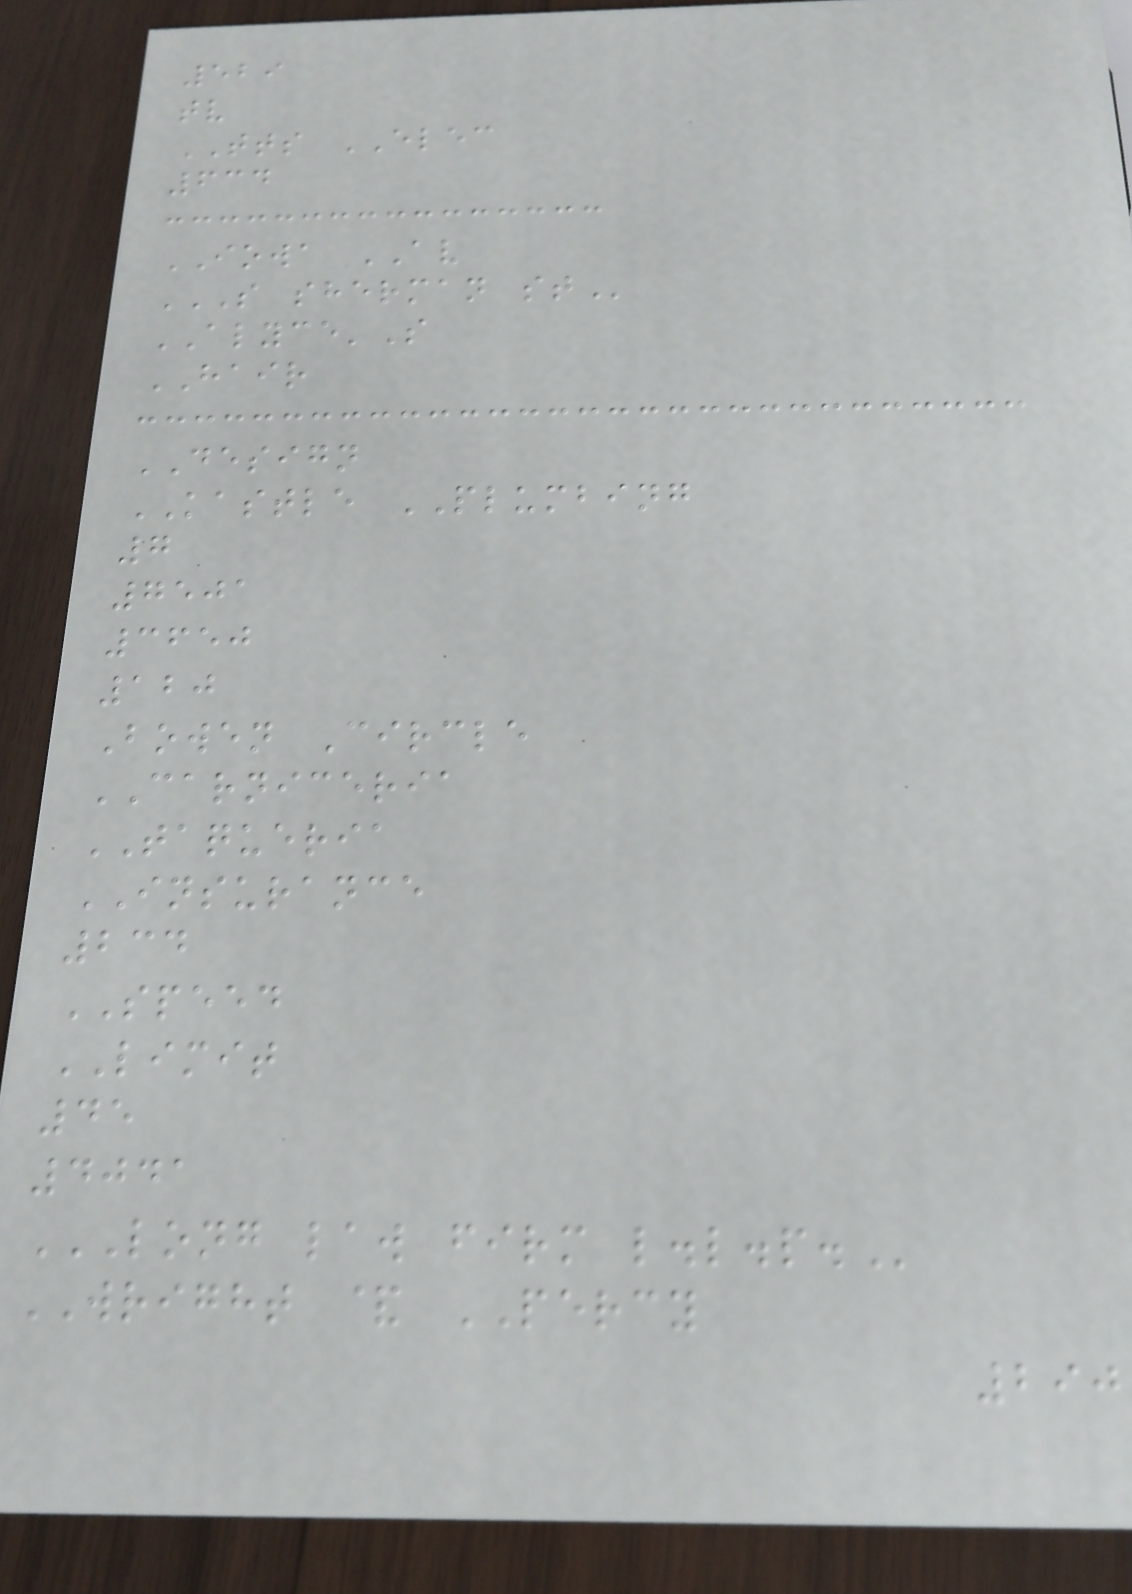529
tv
TTS ELEC
634
IOWA AV
S SHERMAN ST
ALYCE'S
HAIR
DESIGN
KASTLE PLUMBING
7
7501
3650
120
Bowen Circle
CARNICERIA
TAQUERIA
INSURANCE
234
SPEED
LIMIT
45
4041
LONG LAW FIRM L.L.P.
WRIGHT & PERCY
290
